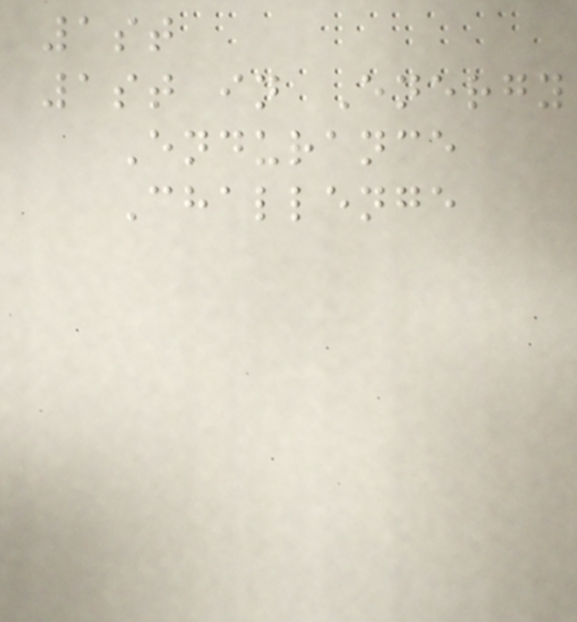1st
1st in Energy
Endurance
Challenge
